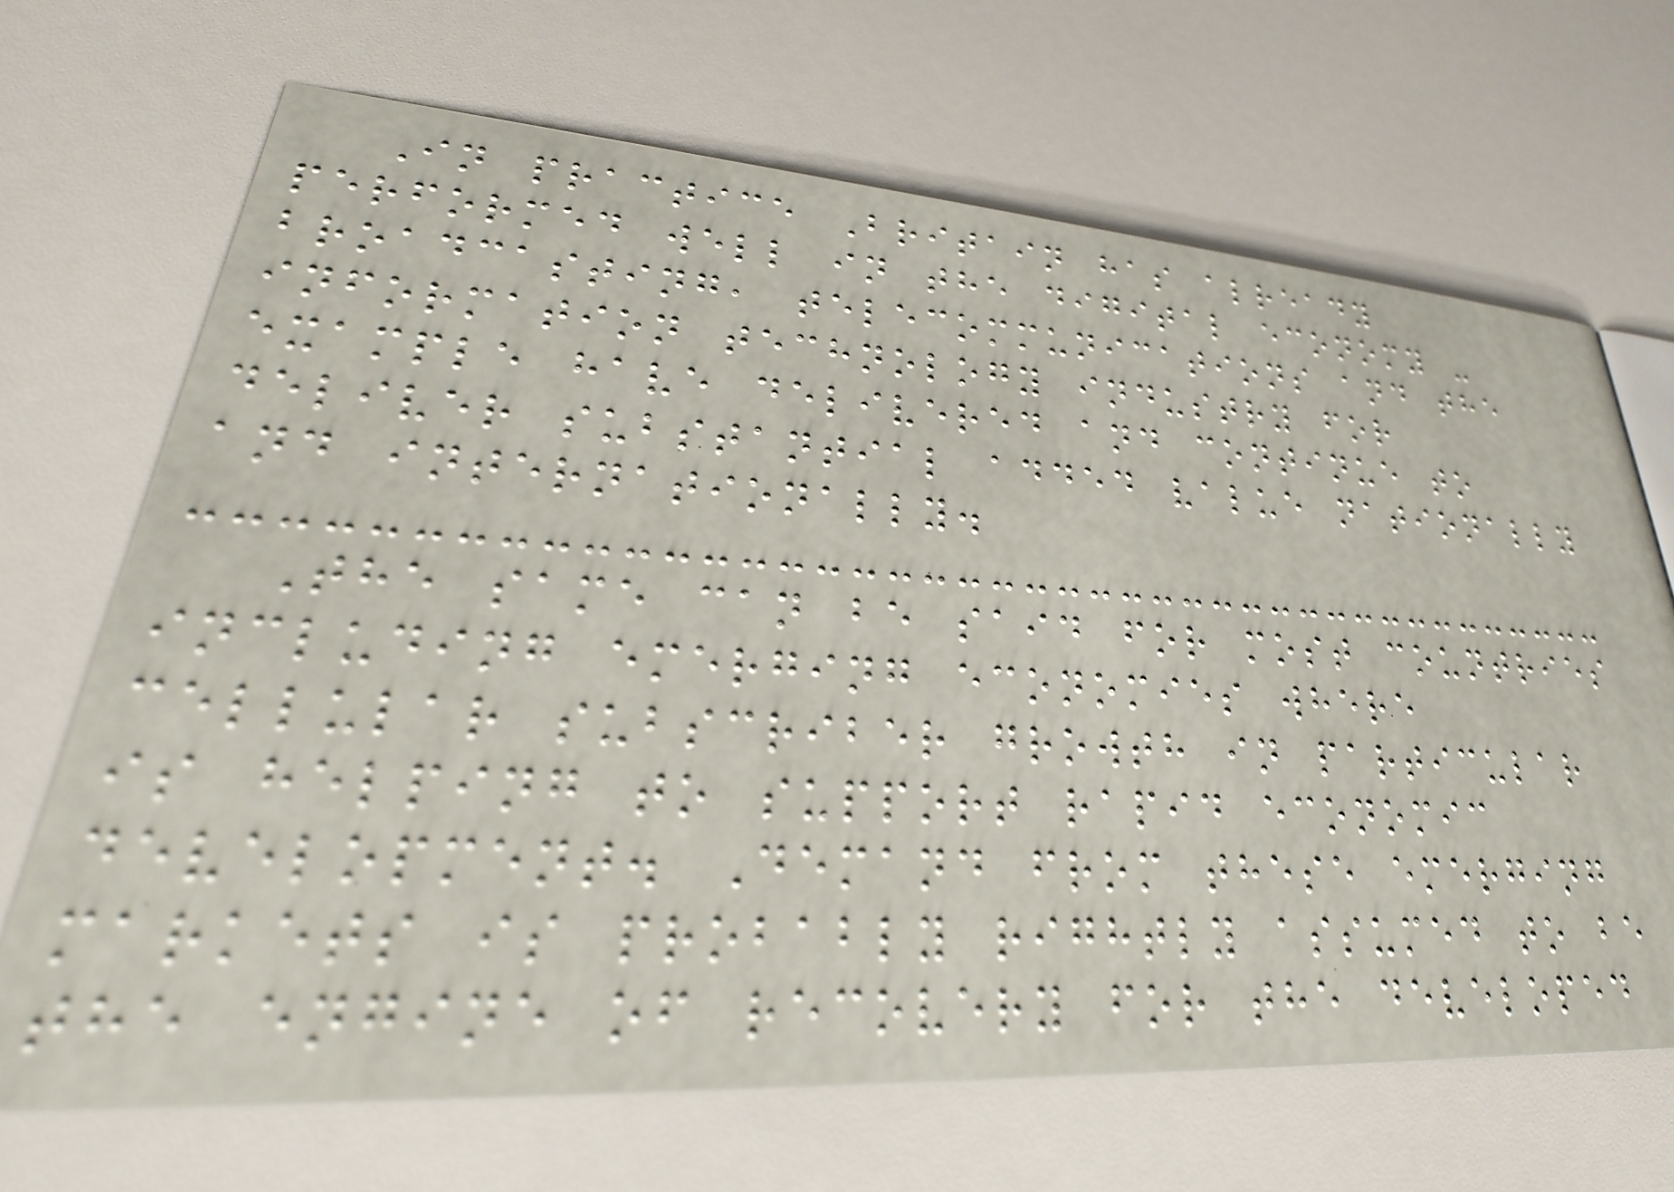In practice Britain has already
performed well in the digital economy -
broadcasting, telecommunications and the
information technology industry for
example have delivered and continue to
deliver substantial added value nationally
and internationally.
The same can be said for most countries
including emerging economies where
cellular subscriber growth in particular
is helping to support rapid economic
development. Demand from these emerging
markets is probably rightly assumed to be
the engine of recovery for the developed
